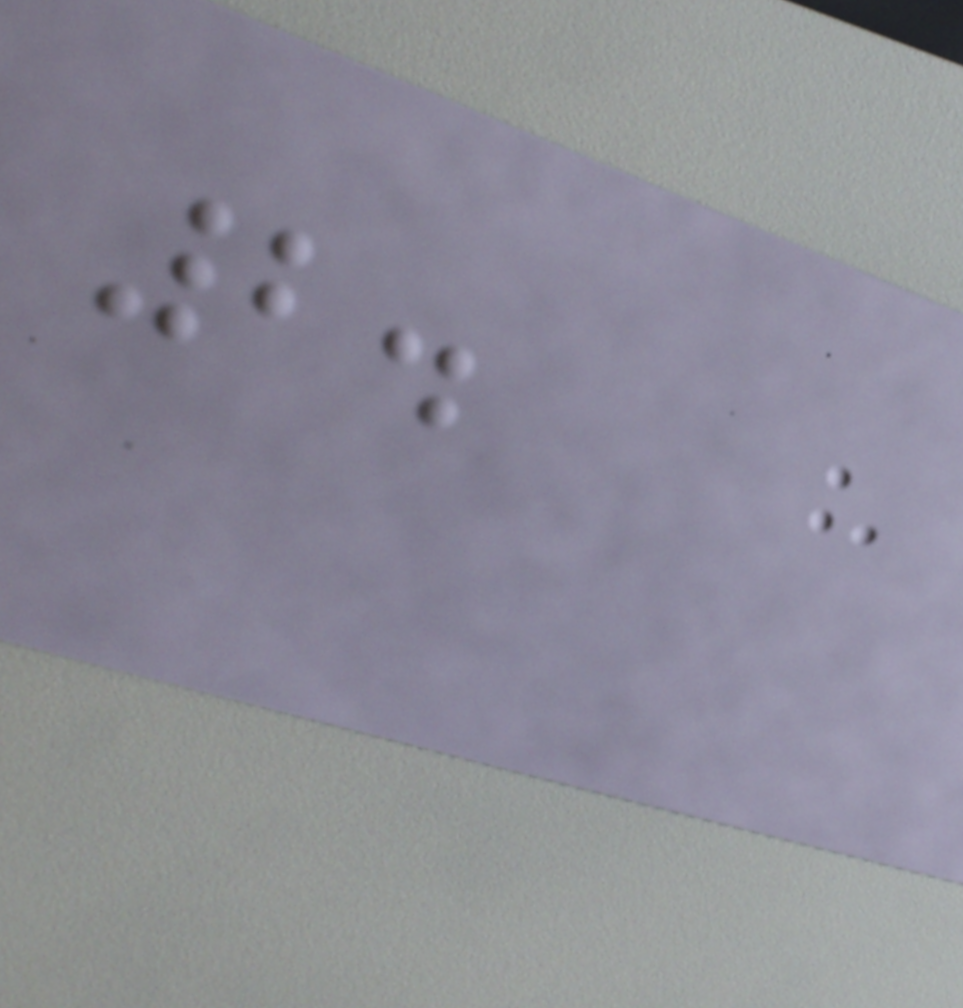2.
